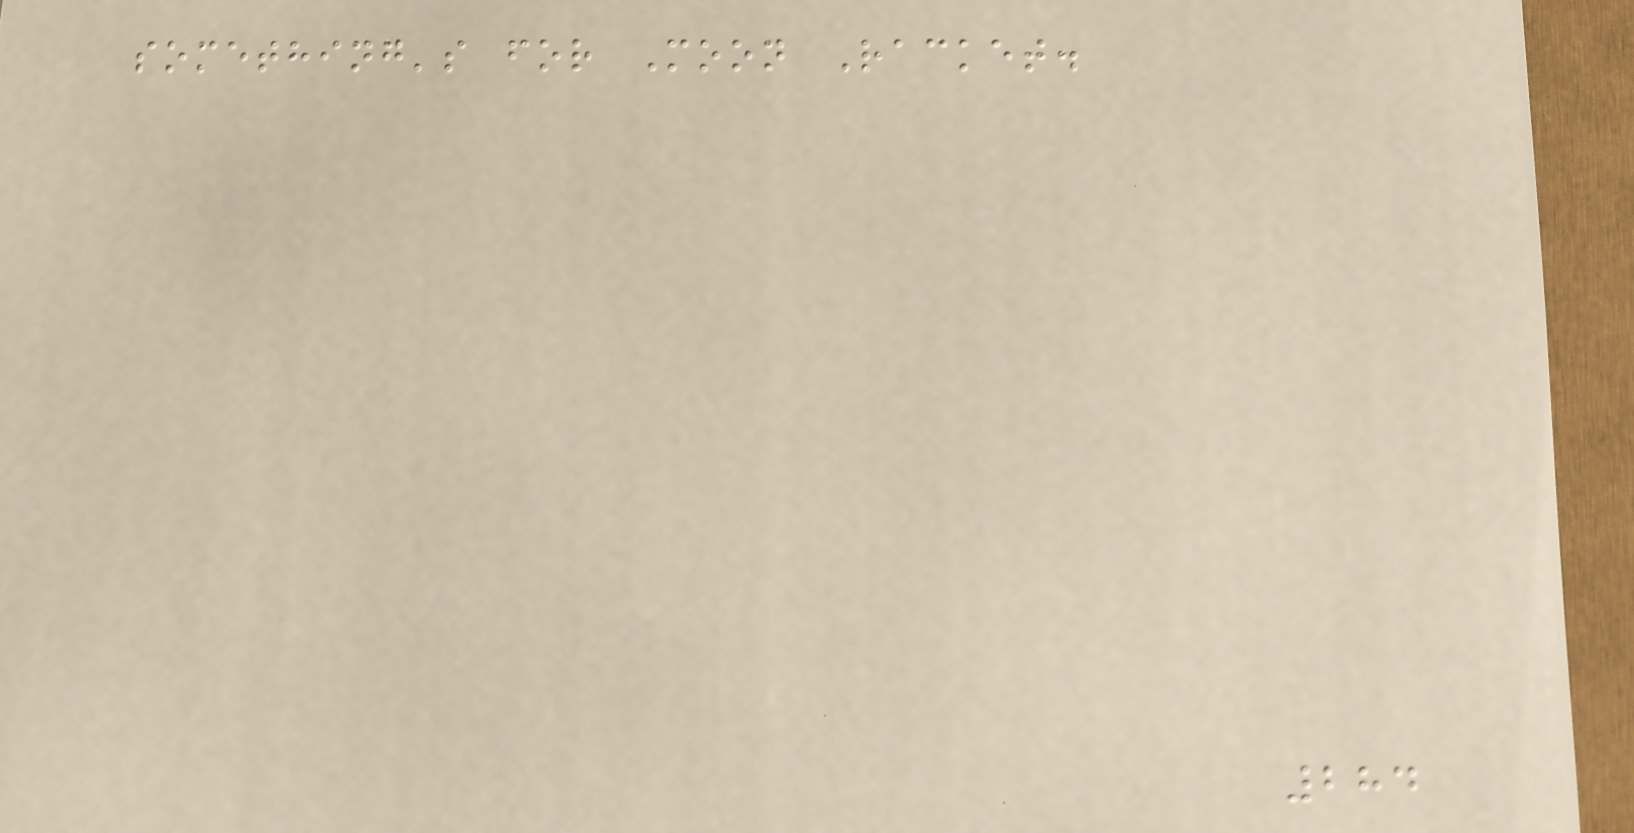something's for Moon Racket.
284
